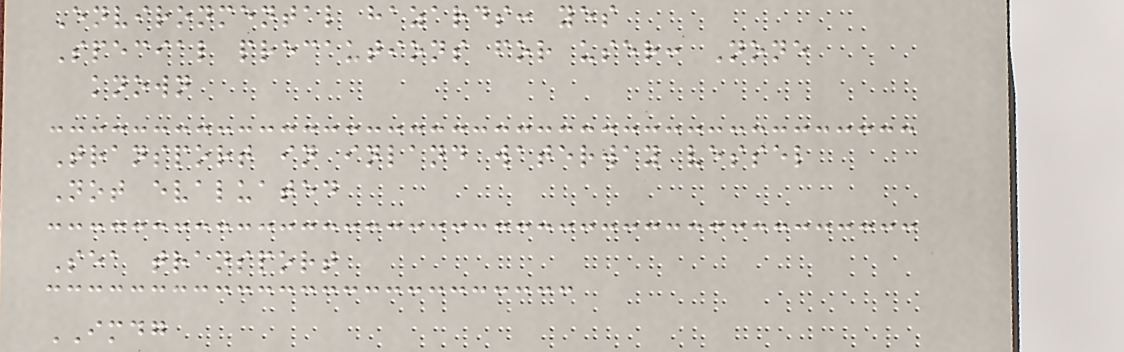Environmental hazards: yes
Special precautions for user: None
known
Transport in inland waterway vessel
Not evaluated
Sea transport
IMDG
